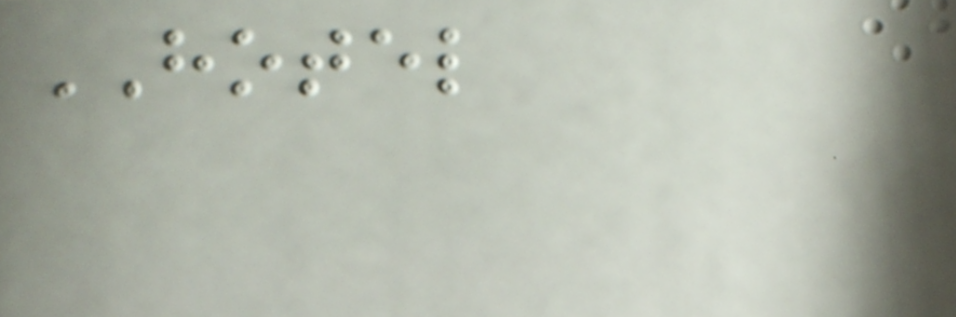HOTEL
